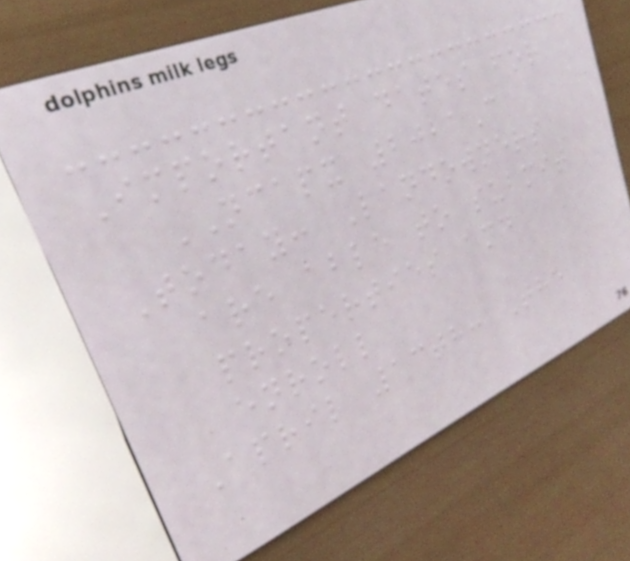Important dates for
NCAPX 2021C
Today: Landowners
are able to submit
properties and
enroll
April 13th: The
